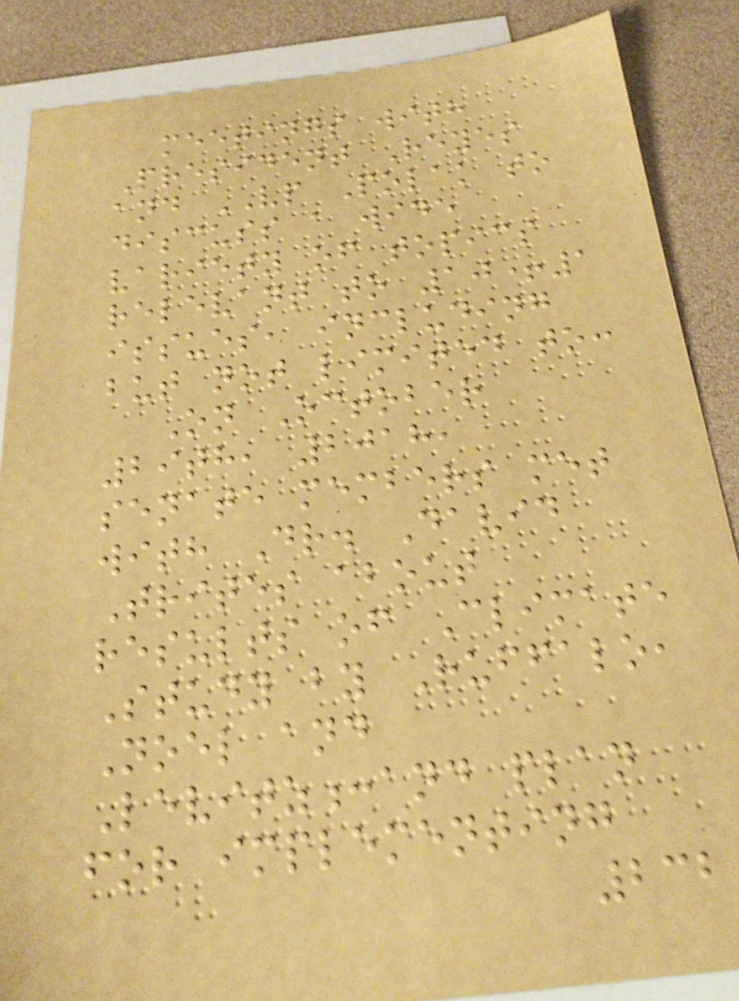meetings with
President Reyes
and VP Polak to
discuss a wide
variety of topics
relevant to 10+1
issues, including
but not limited to:
On October
29th, 2018,
senate members met
with Dr. David
Trites about
results of Climate
Study by Ruffalo,
Noel and
Levitz:and plan
for implementing
232
